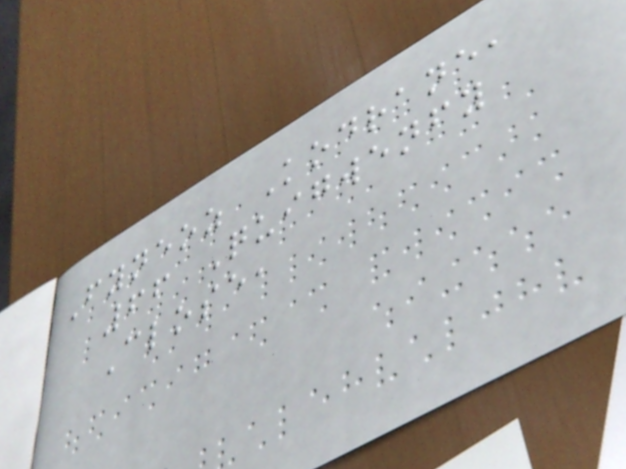Fyneoz Kodrane,
66 Quigwenfy
Close,
